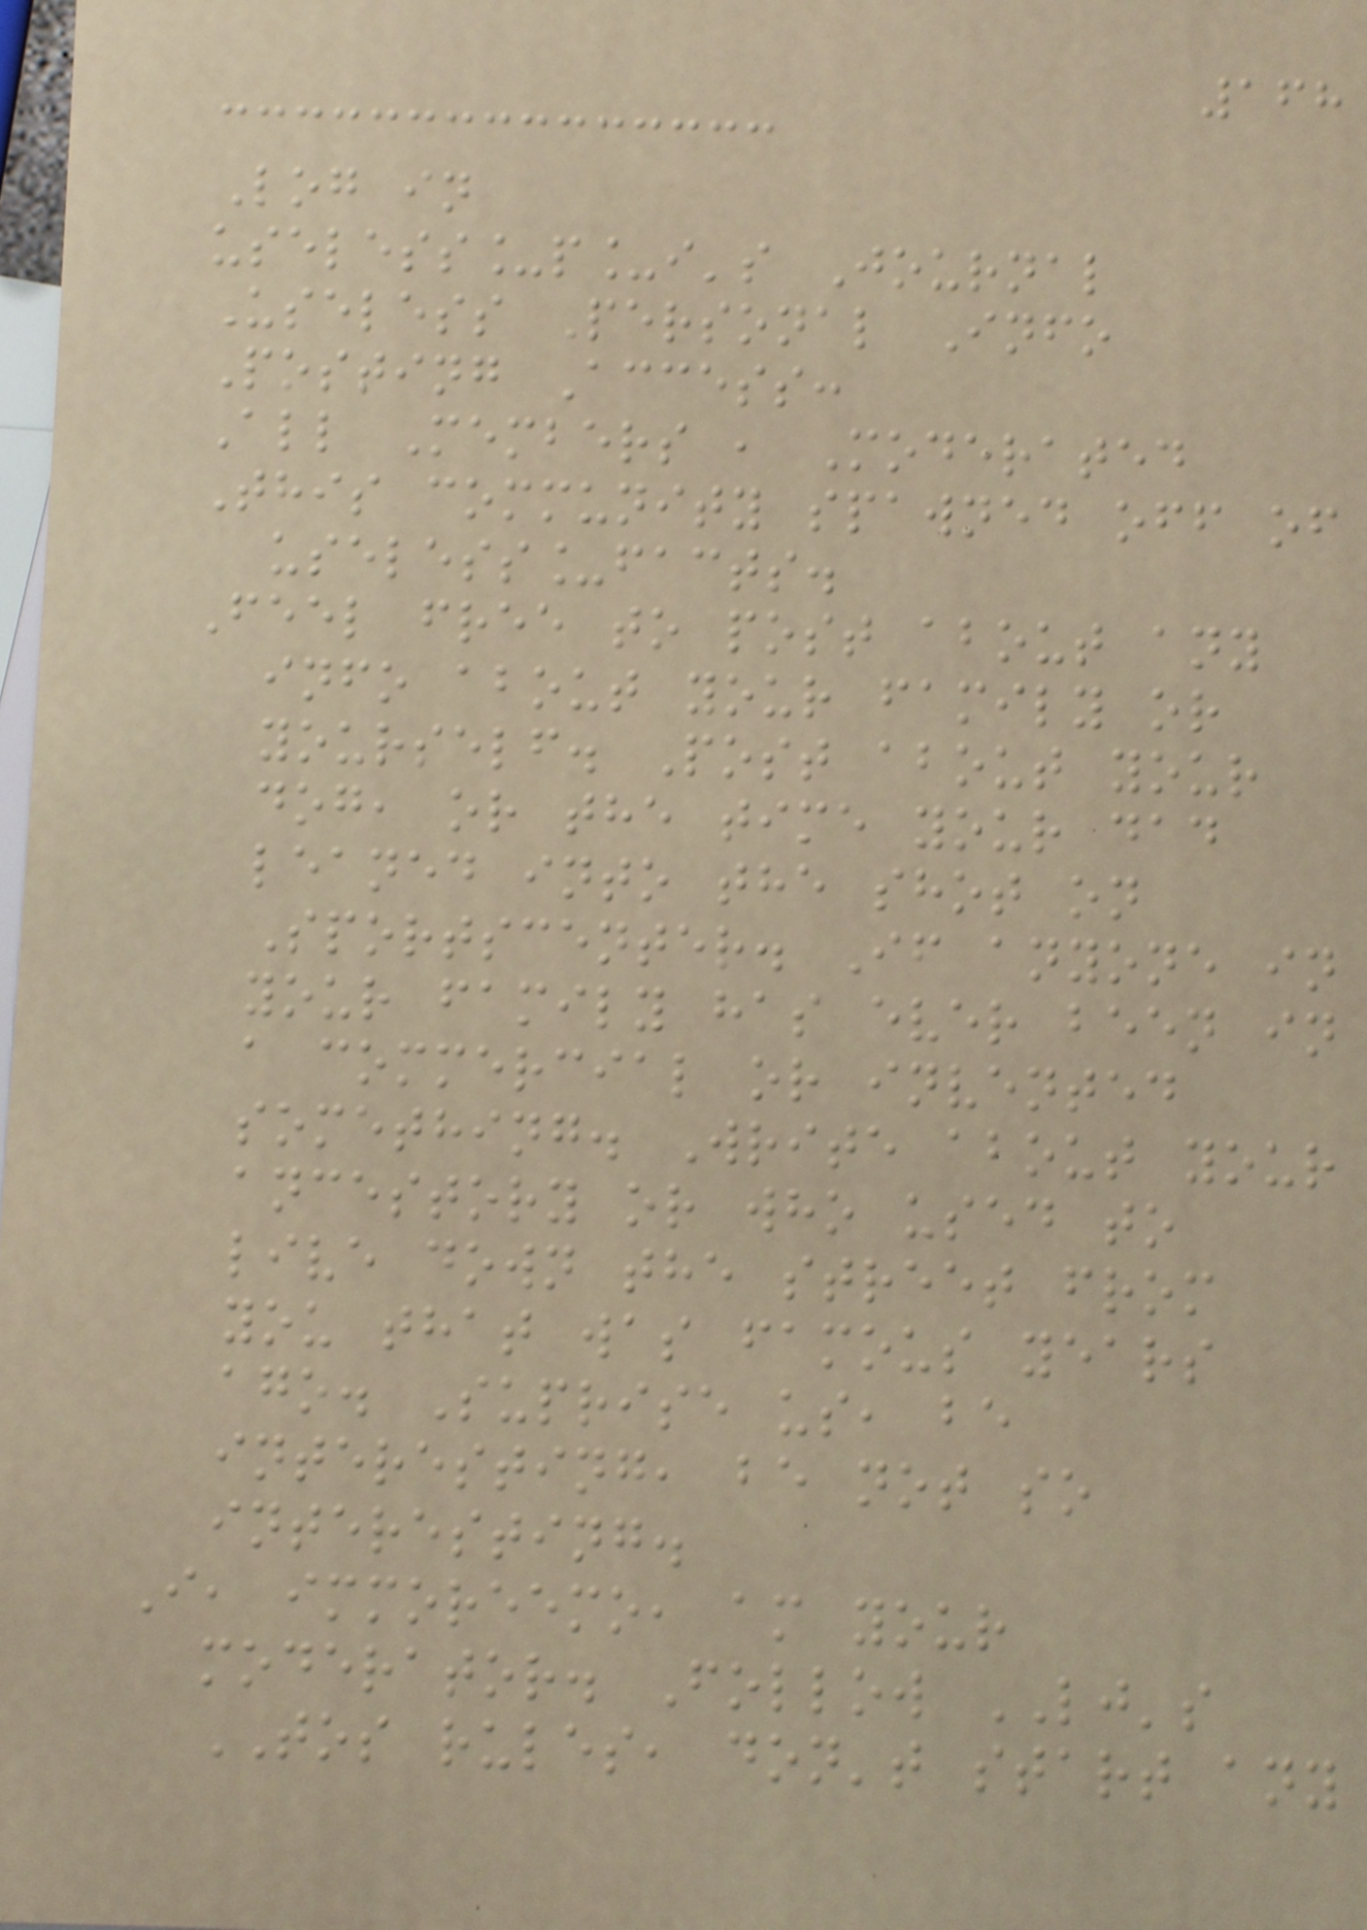168
Log in
useless_p_i's Journal
Useless Personal Info
Posting Access:
All Members , Moderated
This community spawned off of
useless_facts.
Feel free to post about any
info about your family or
yourself. Post about your
dog, or the time your dad
leaned into the shot on
Sportscenter. If anyone in
your family has ever been in
a commercial or invented
something. Write about your
ancestory or who used to
live down the street from
you that was famous years
ago. Suprise us, be
interesting, be not so
interesting.
I, immoreemo, am your
moderator. Follow LJ's
TOS rules, don't start any
